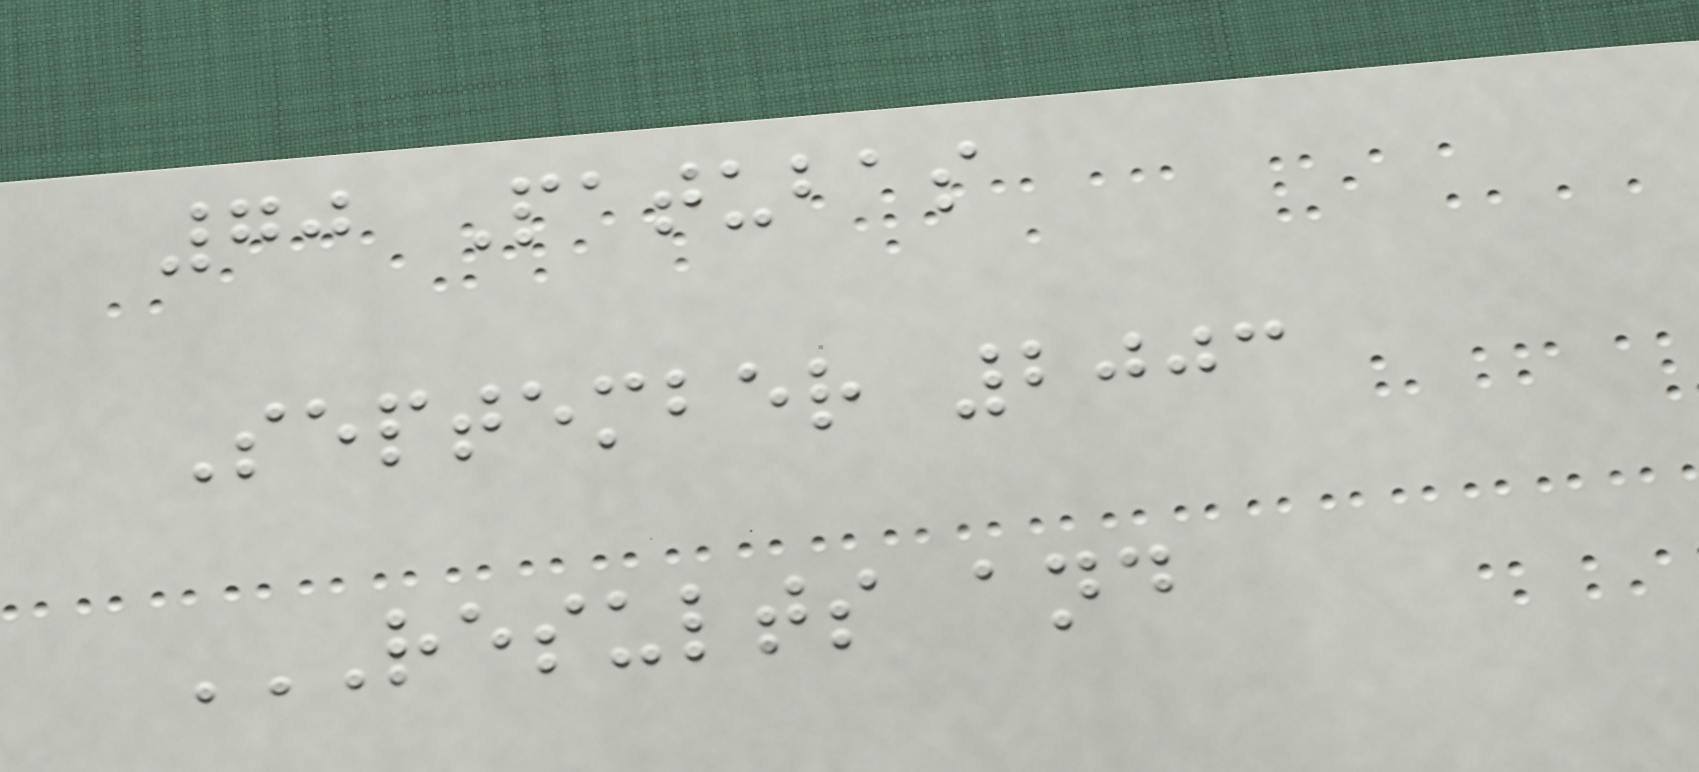70 Patubas
September 2003
RESULTS AND
